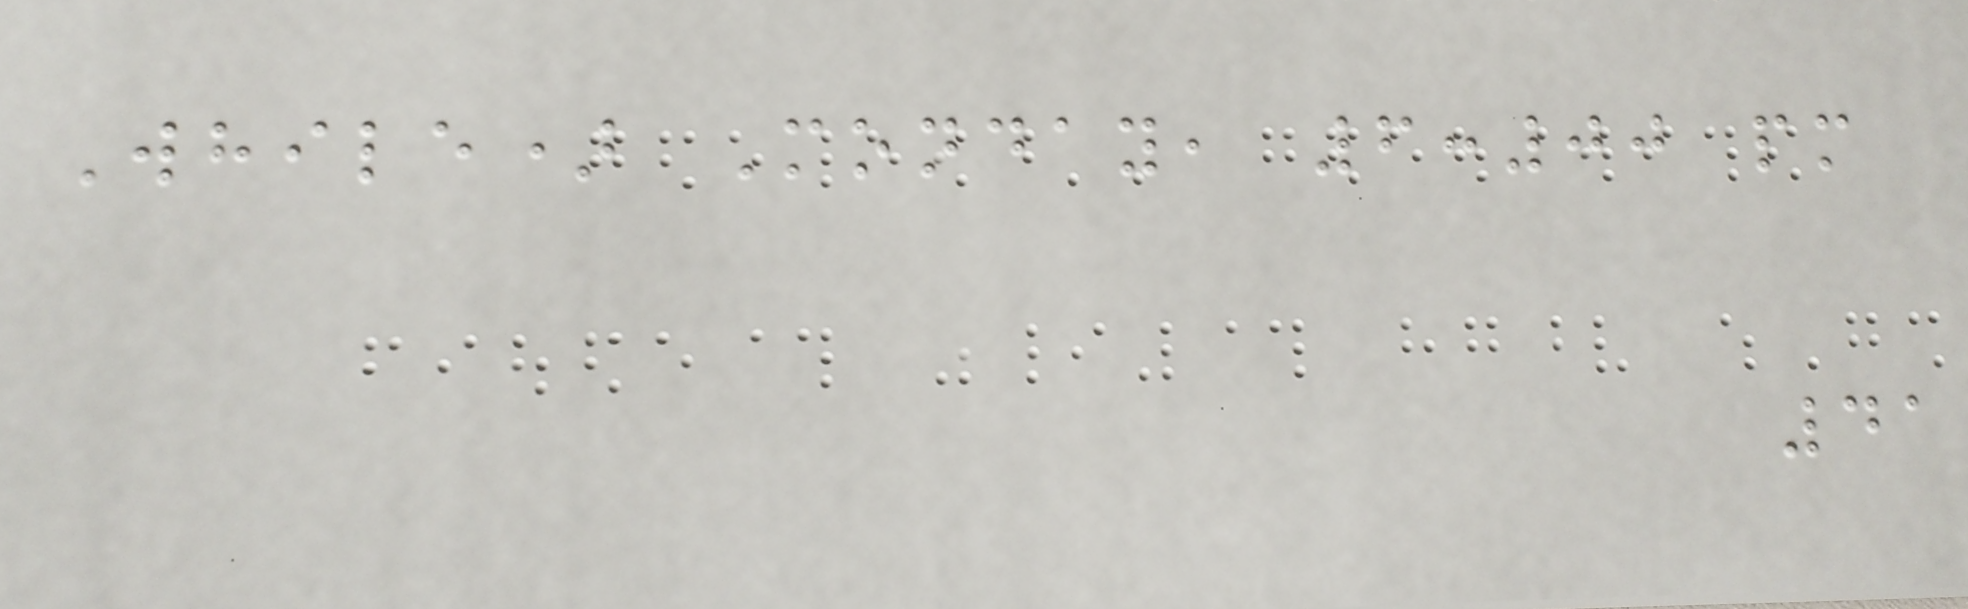While) Monday, 6:00 pm
41
